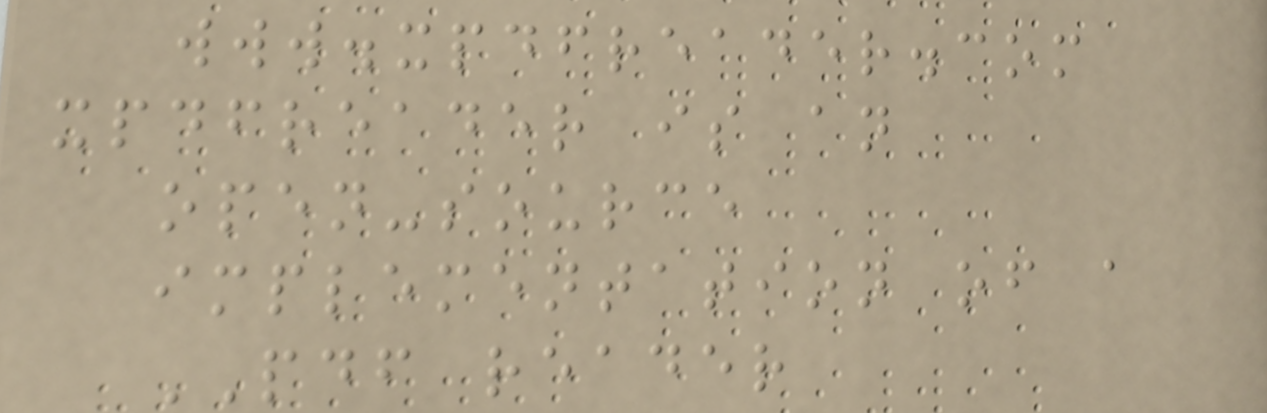www.xpdfreader.com
xpdfreader is an
open-source
implementation of a
PDF reader
